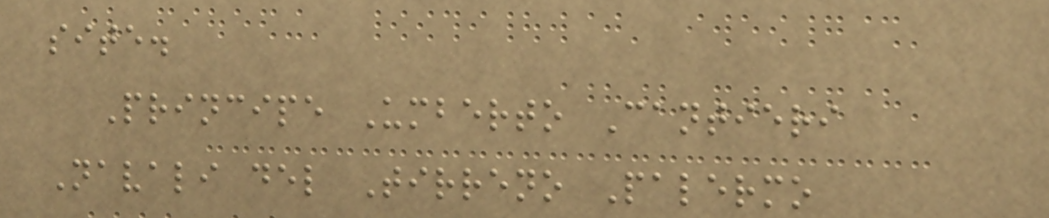site.
Principe Umberto Cantieri
Navali del Tirreno Palermo
